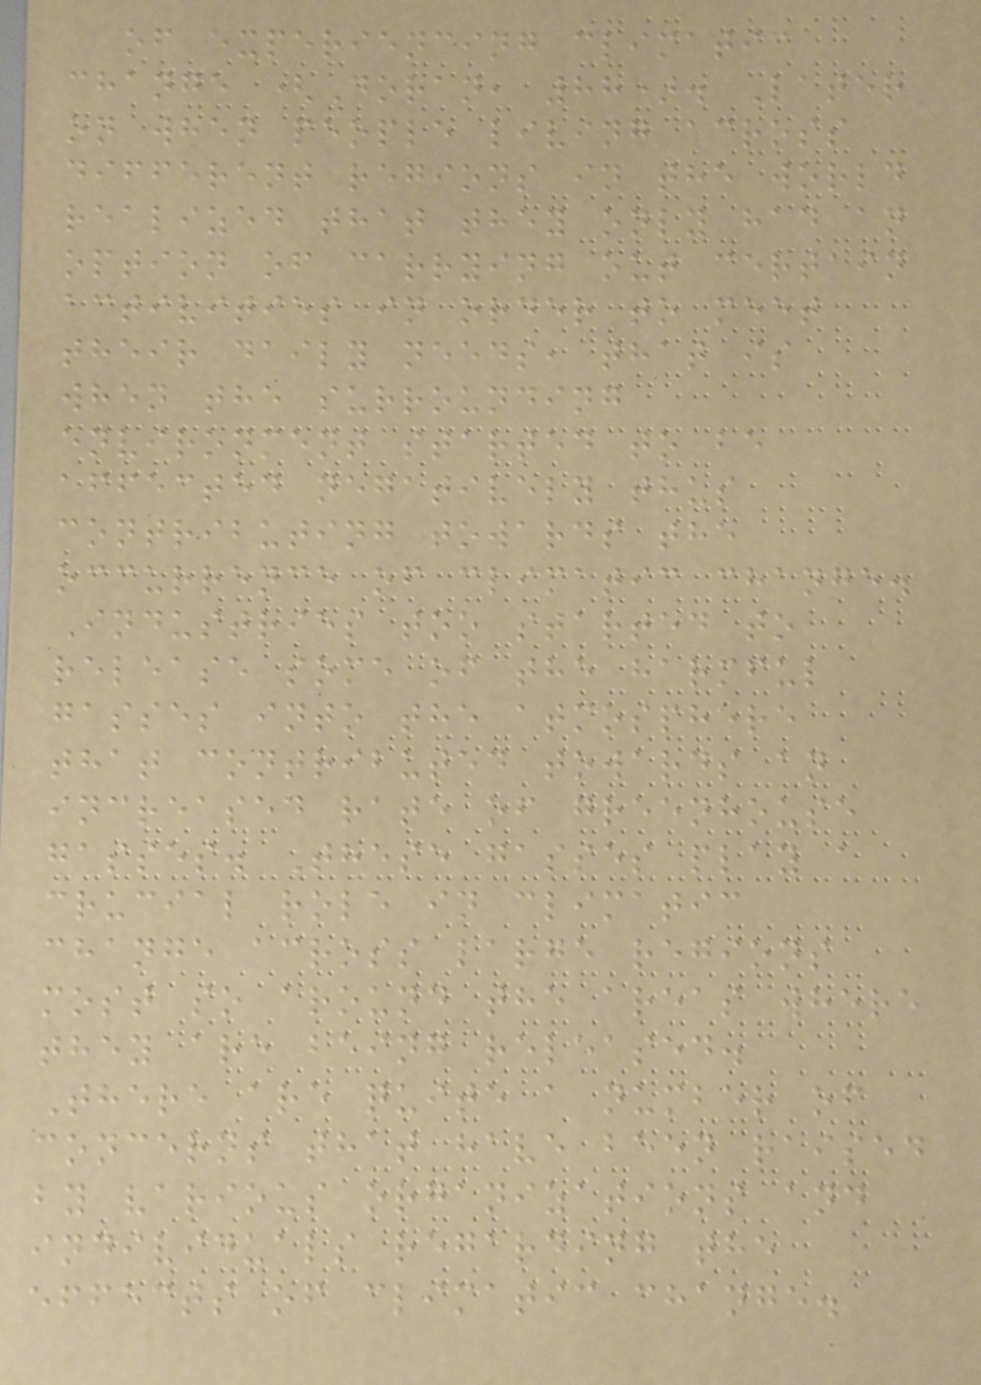of experiencing climatic
change (Doran, 88). Later
on when people living across
different regions in the world
realized that they only had an
option of carrying out certain
activities in order to meet
their daily needs, that is
when the surrounding
environment started to be
affected negatively thus
contributing towards the
occurrence of climatic change.
Industries too started to
release some of the harmful
gasses into the atmosphere
that contributed towards an
increased rate of greenhouse
gasses. These gasses play a
crucial role in climatic
change across large regions
most so around the areas where
they are being released.
There are quite a number of
concerns that have been raised
by various organizations and
individuals regarding the
effects of climatic change.
